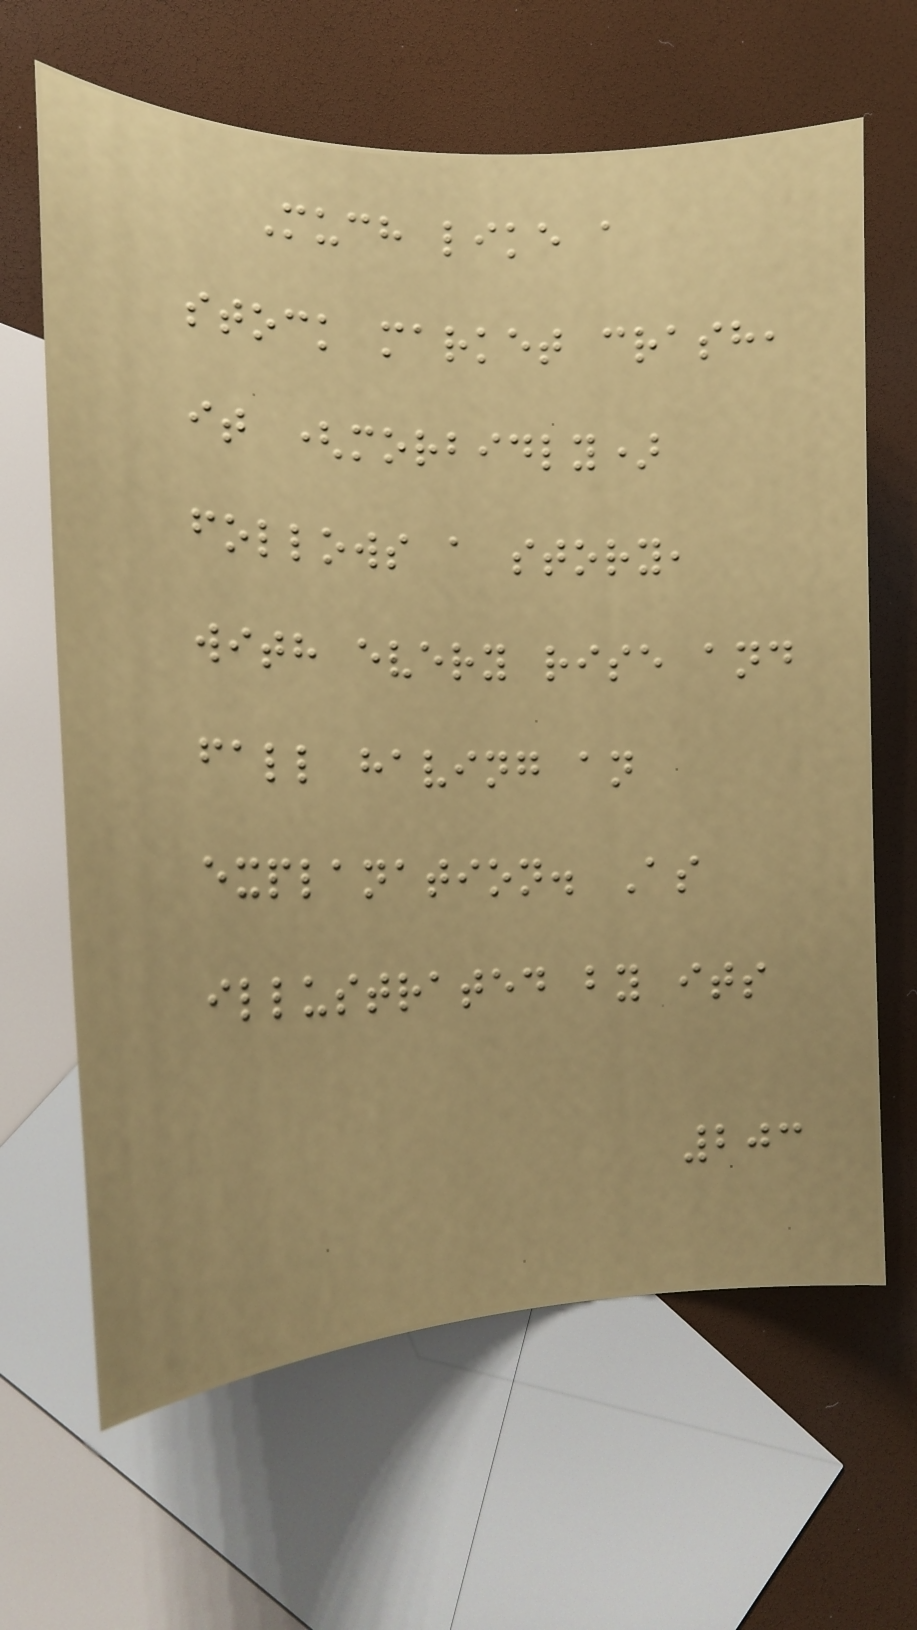Much like a
stock market crash,
it (morbidly)
follows a story,
with every rise and
fall having an
explanation. As
illustrated by its
203
